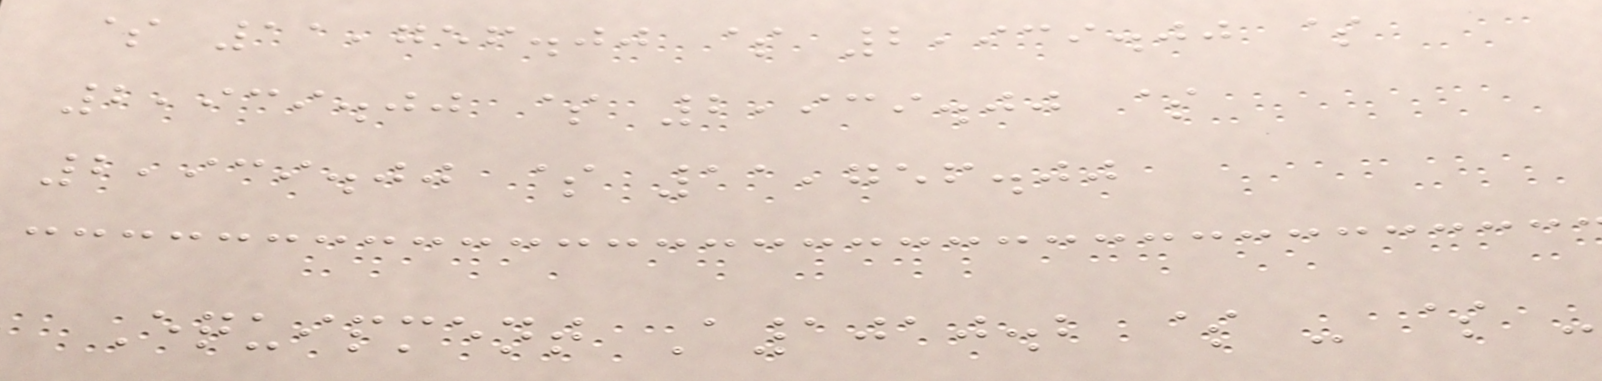$ 11,756.00 $ 2,939.00 $
2,939.00 $ 2,939.00 $
2,939.00 $ 11,756.00
Equipment A1010.2 $ - $ -
